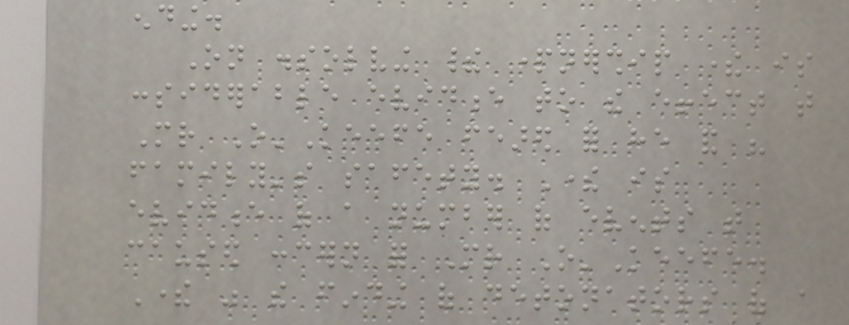ending.
On dissolving their partnership there is
considerable evidence to the effect that
Mr O'Keefe feared for he and his
family's safety. There is
evidence of a number of events that
caused concern for Mr O'Keefe.
There was the finding of detonators of a
